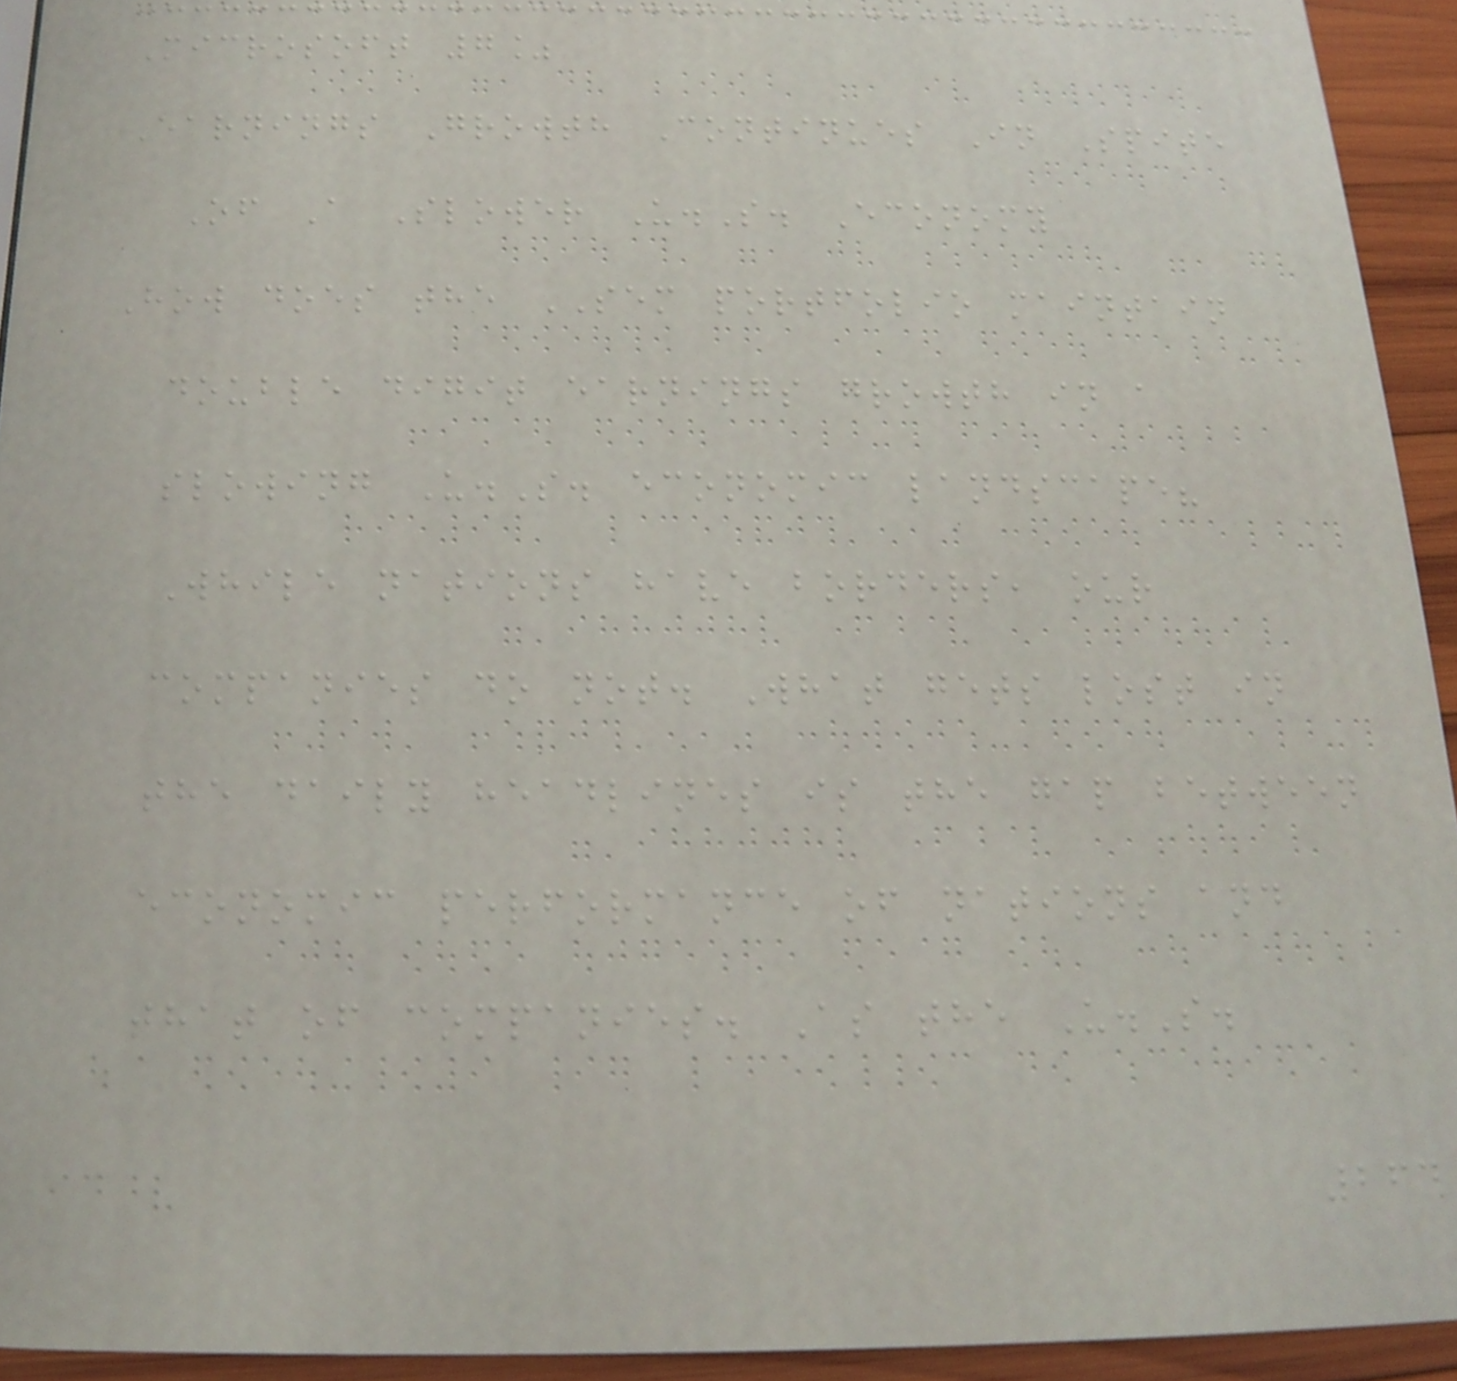Microsoft 7%
Earnings Growth Continues In Spite
Of A Slower U.S. Economy
How does the SEM portfolio maintain
double digit earnings growth in a
slowing U.S. economic landscape?
While nations have borders, our
companies do not. What gets lost in
the daily headlines is the gap between
economic performance of nations and
that of companies. As the U.S.
264
